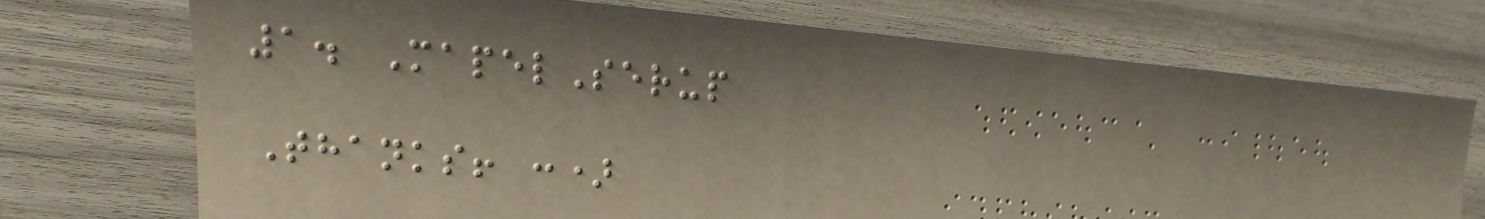1. MapelSerup
Thanks! :)
